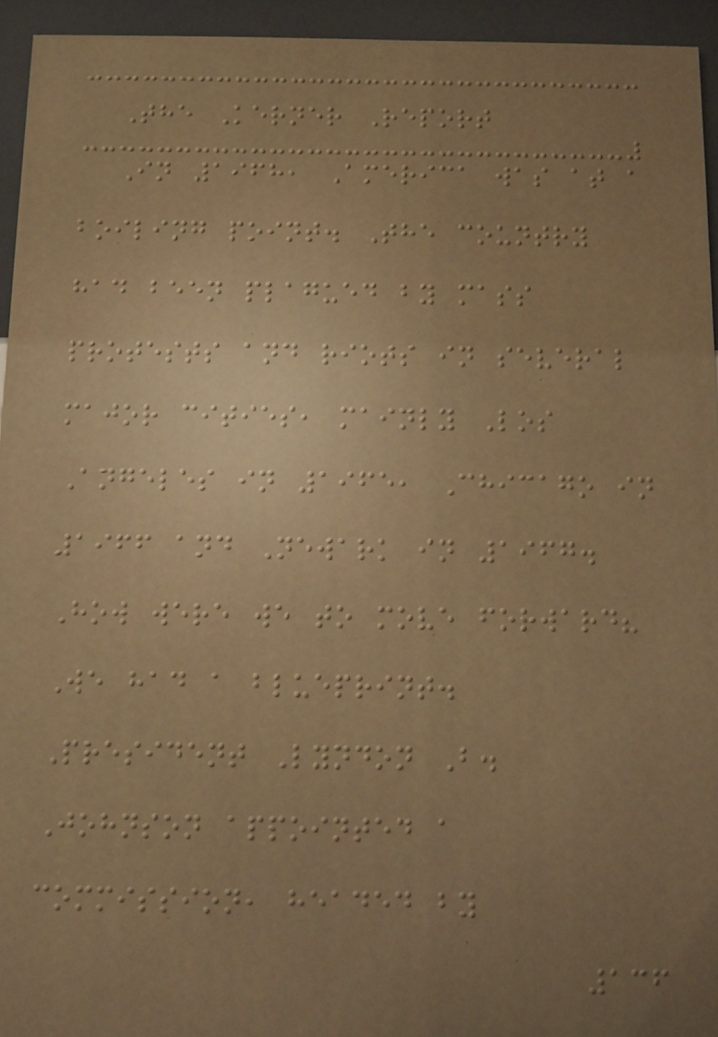The Kerner Report
In 1968, America was at a
boiling point. The country
had been plagued by mass
protests and riots in several
major cities, mainly Los
Angeles in 1965, Chicago in
1966 and Newark in 1967.
How were we to move forward?
We had a blueprint.
President Lyndon B.
Johnson appointed a
commission, headed by
136
